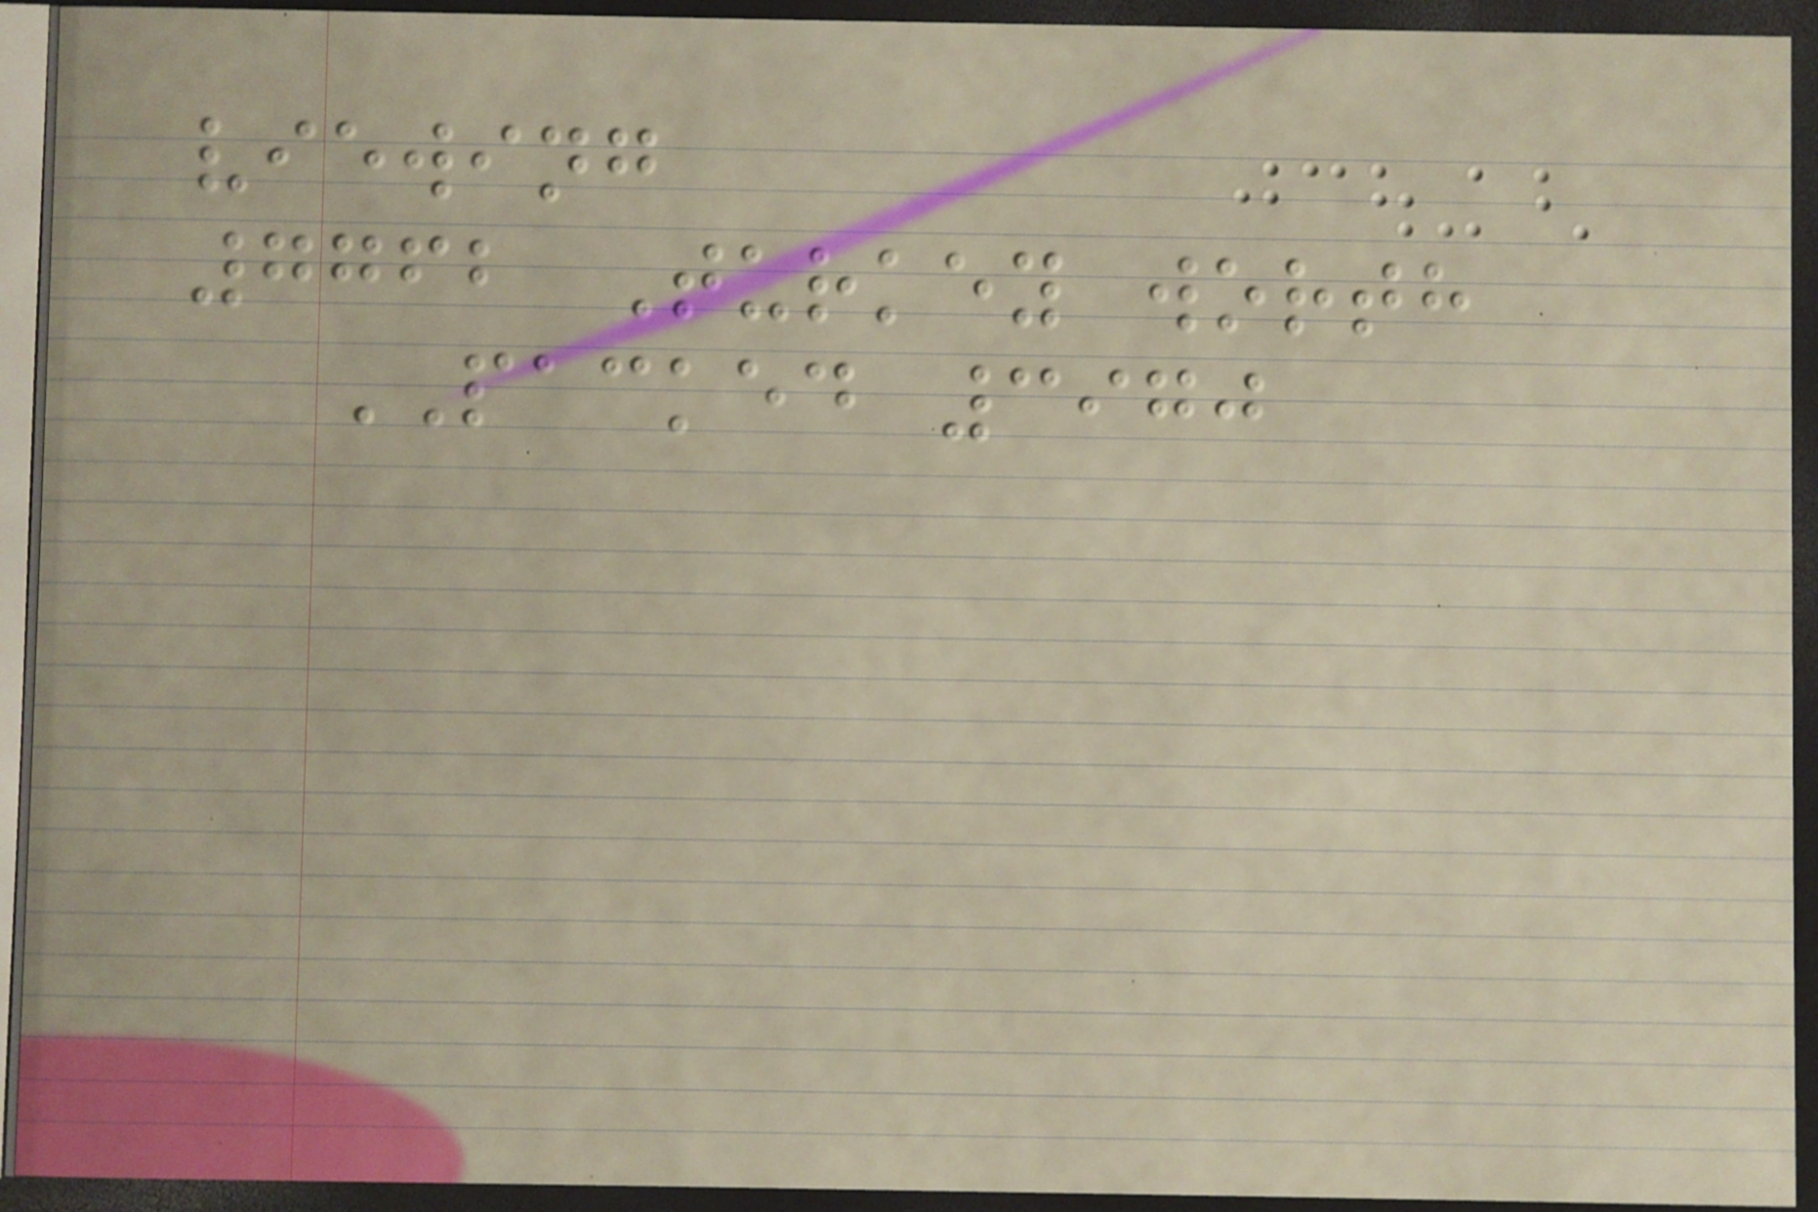viewing
7762 Turkey worth
PACKED 3970
